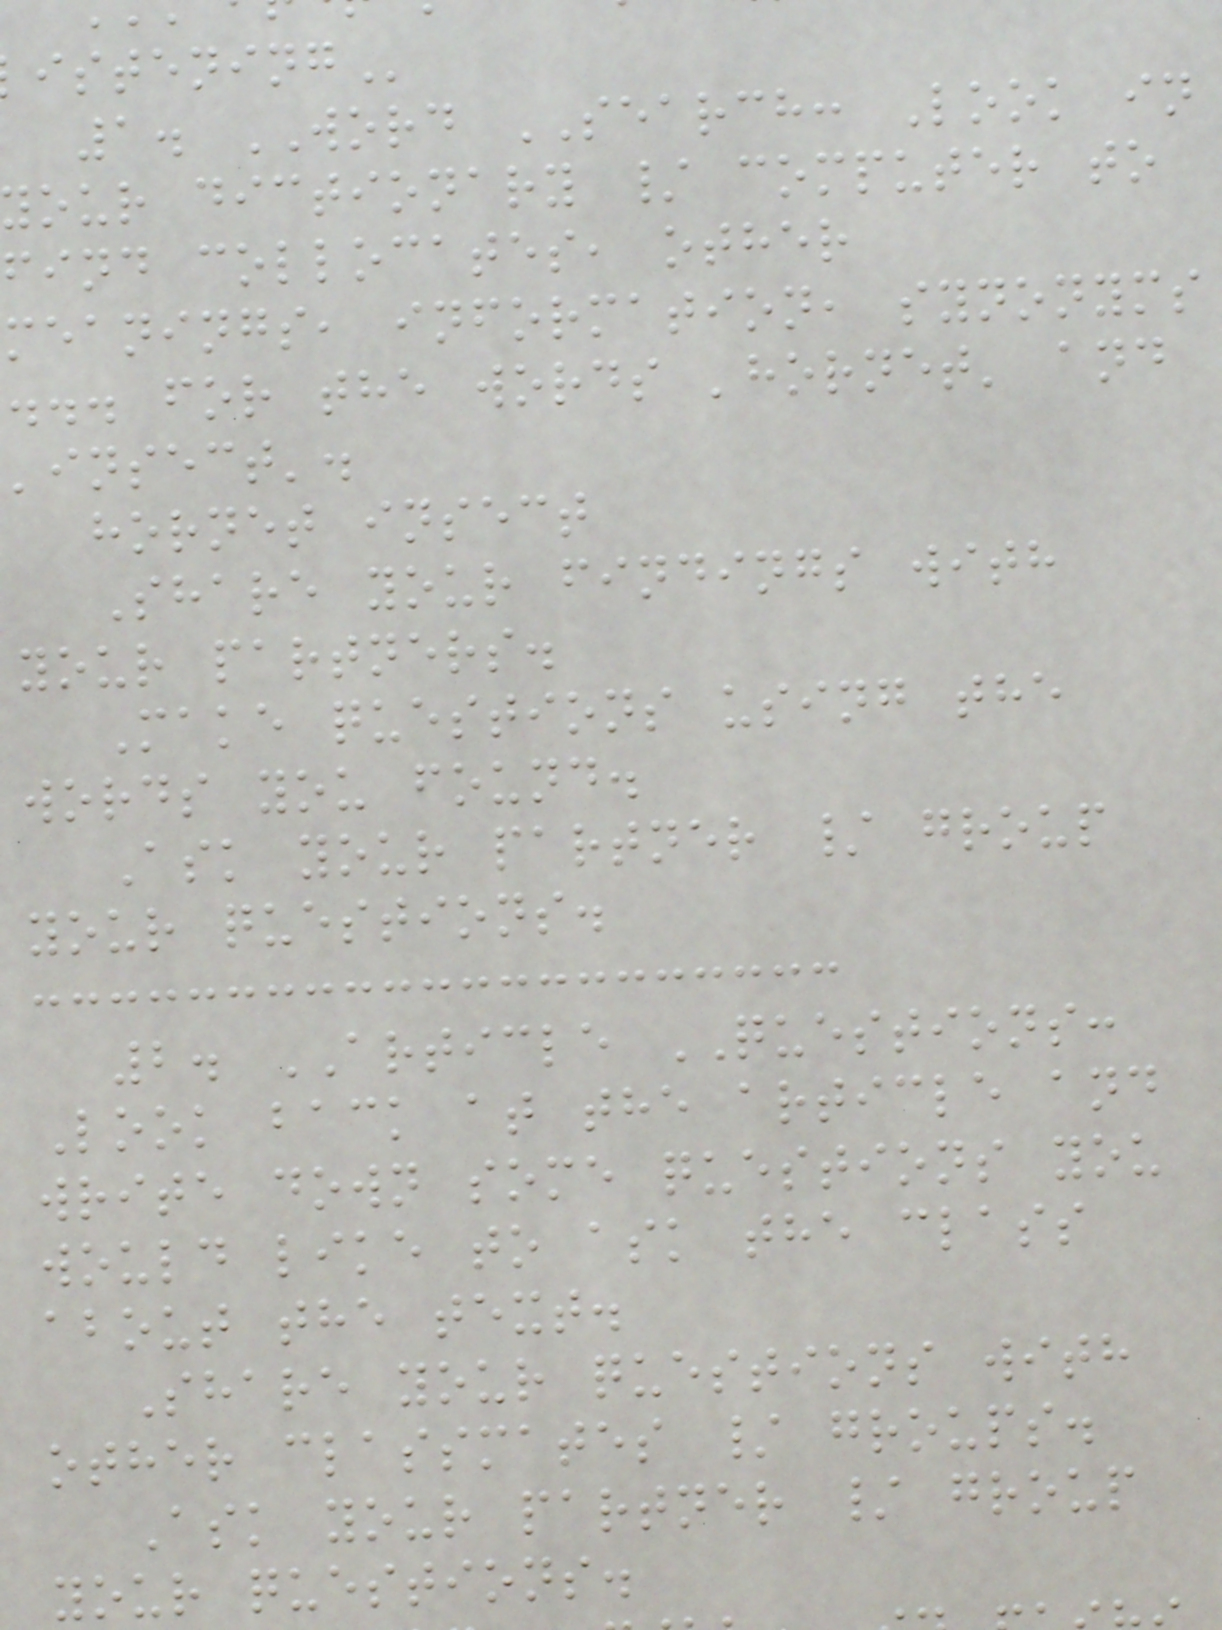1. WORD SEARCH: Look in
our dictionary / computer to
find collocates, other
meanings, information, synonyms
... for the words 'hornet' and
'insect'.
hornet insect
Share your findings with
your partners.
Make questions using the
words you found.
Ask your partner / group
your questions.
2. ARTICLE QUESTIONS:
Look back at the article and
write down some questions you
would like to ask the class
about the text.
Share your questions with
other classmates / groups.
Ask your partner / group
your questions.
